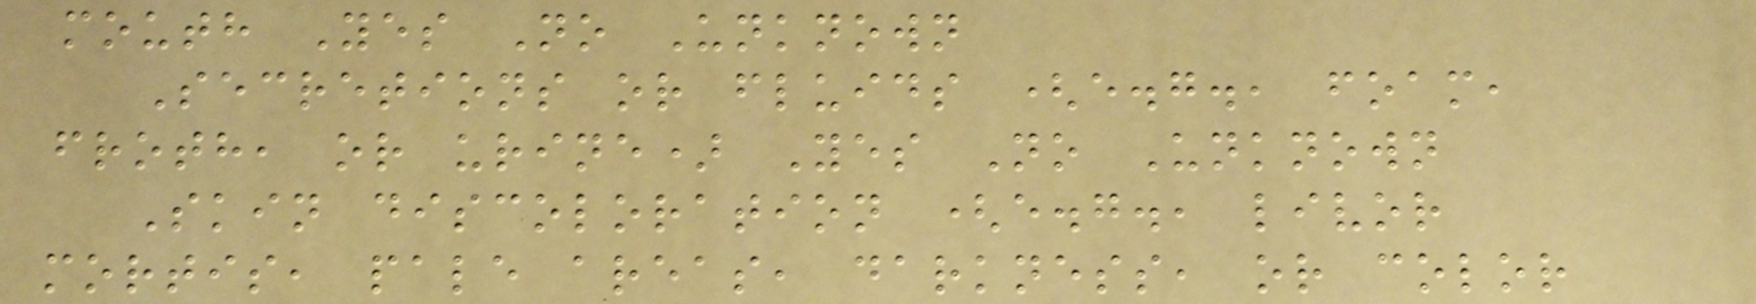mouth Yes No Unknown
Secretions or fluids (e.g., foam,
froth, or urine) Yes No Unknown
Skin discoloration (e.g., livor
mortis, pale areas, darkness, or color
